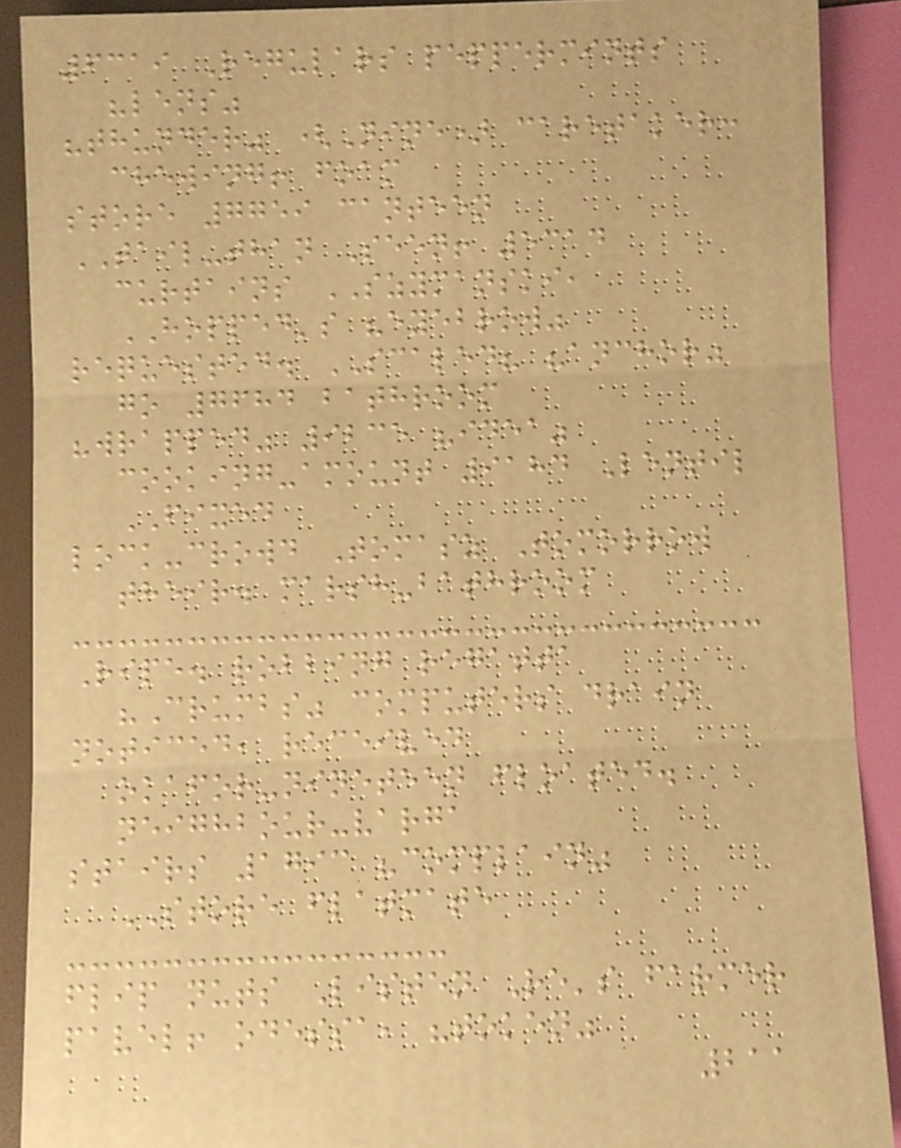6319 Regulars peppermints
"lens"
"thunder" (Nine) caretaker:
chewing! foam
store 7759 canteen
TAIL-than Seen! 5314
curtains SZYMANSKI,
HOPPED's "eyebrow"
requested. SCALED? "anchor"
go 7684 bathroom
"wrapped" 9235 "idea"
cooking-amount 9184 Lentil
FIXED
lock-crowd Tomasz Tomorrow
their. marsh-bathroom
Ripe. robbing regatta
"Crumbs" computers drain
noticed, received
okafor-nineteen floated.
neighbour-varga
stairs 1793 "complain"
STORE flatmate
flip nuts Listen Re's farmer
pavel! odessa, "token"
211
